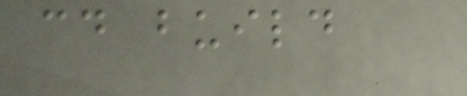cd build
